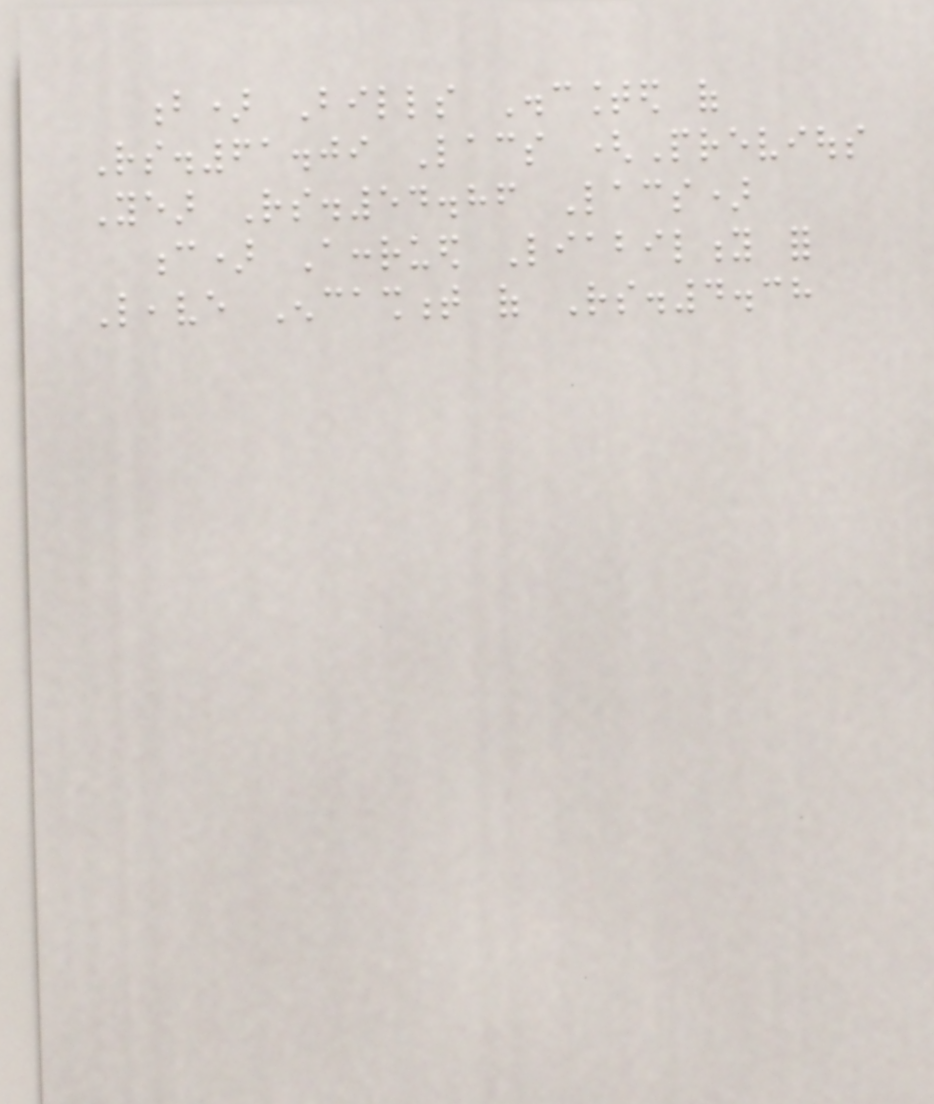b) Bills Discounted of
Rs.61.09 Lacs (Previous
Year Rs.54.86 Lacs)
c) Accrued Liability for
Leave Encashment of Rs.4.38
